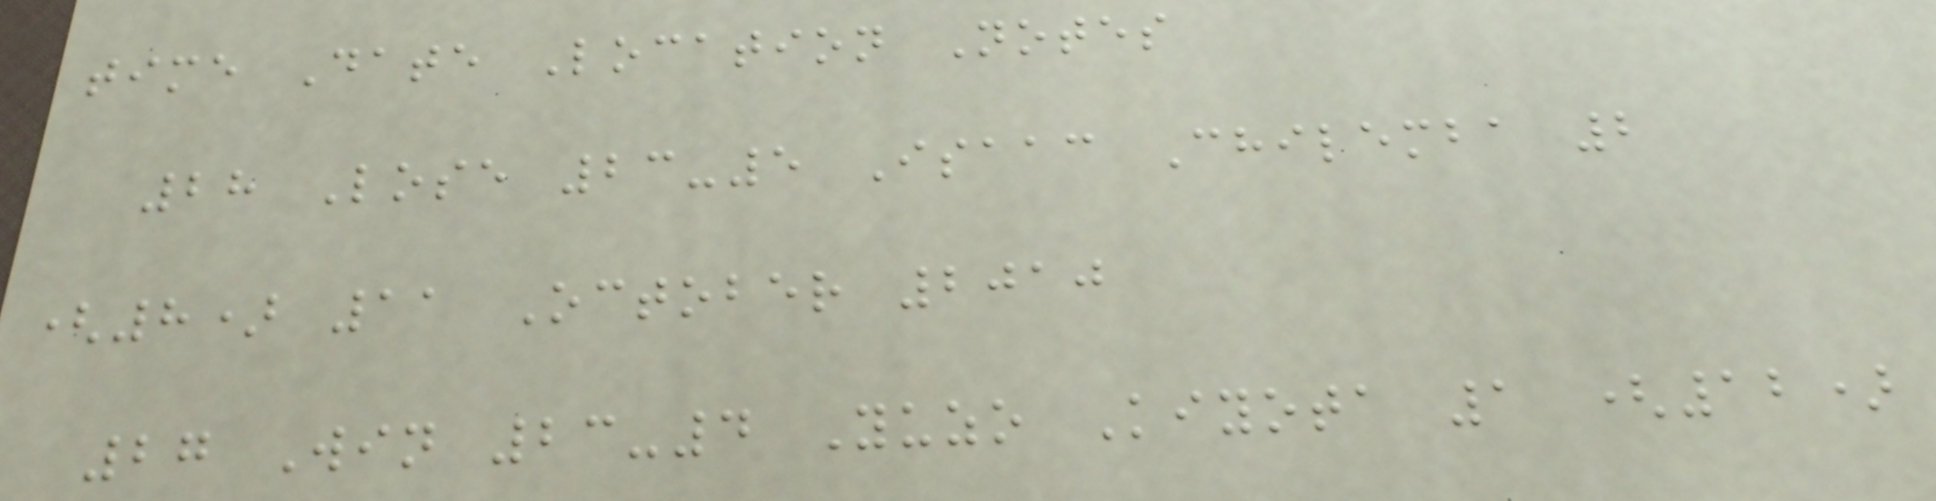time Date Location Notes
28 Lose 23-5 Isaac Chilemba 2
(8) 11 October 2010
27 Win 23-4 Yuzo Kiyota 1 (12)
